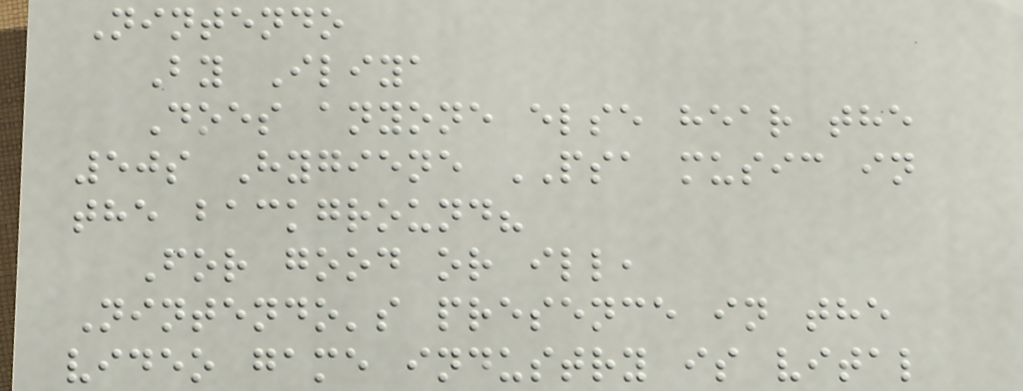Nintendo
By Iliya
Does anyone else hear the
50s Hygiene PSA music in
the background?
For good or ill,
Nintendo's presence in the
video game industry is vital
